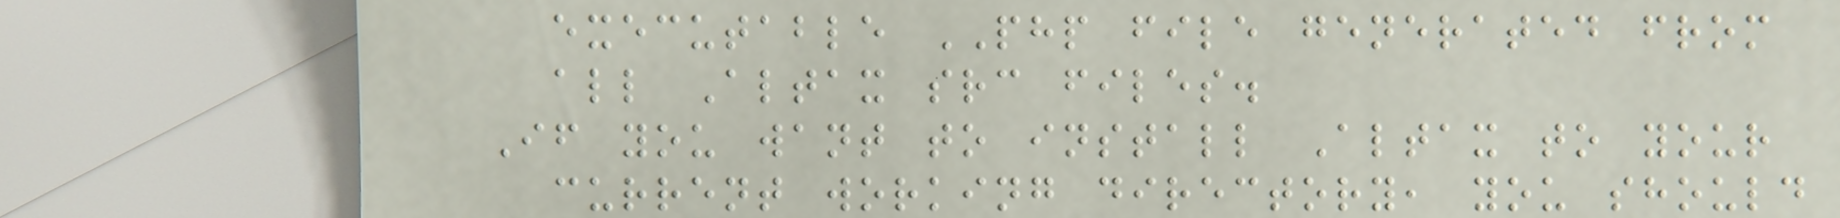executable PHP file generated from
all Altax src files.
If you want to install Altax to your
current working directory, you should
